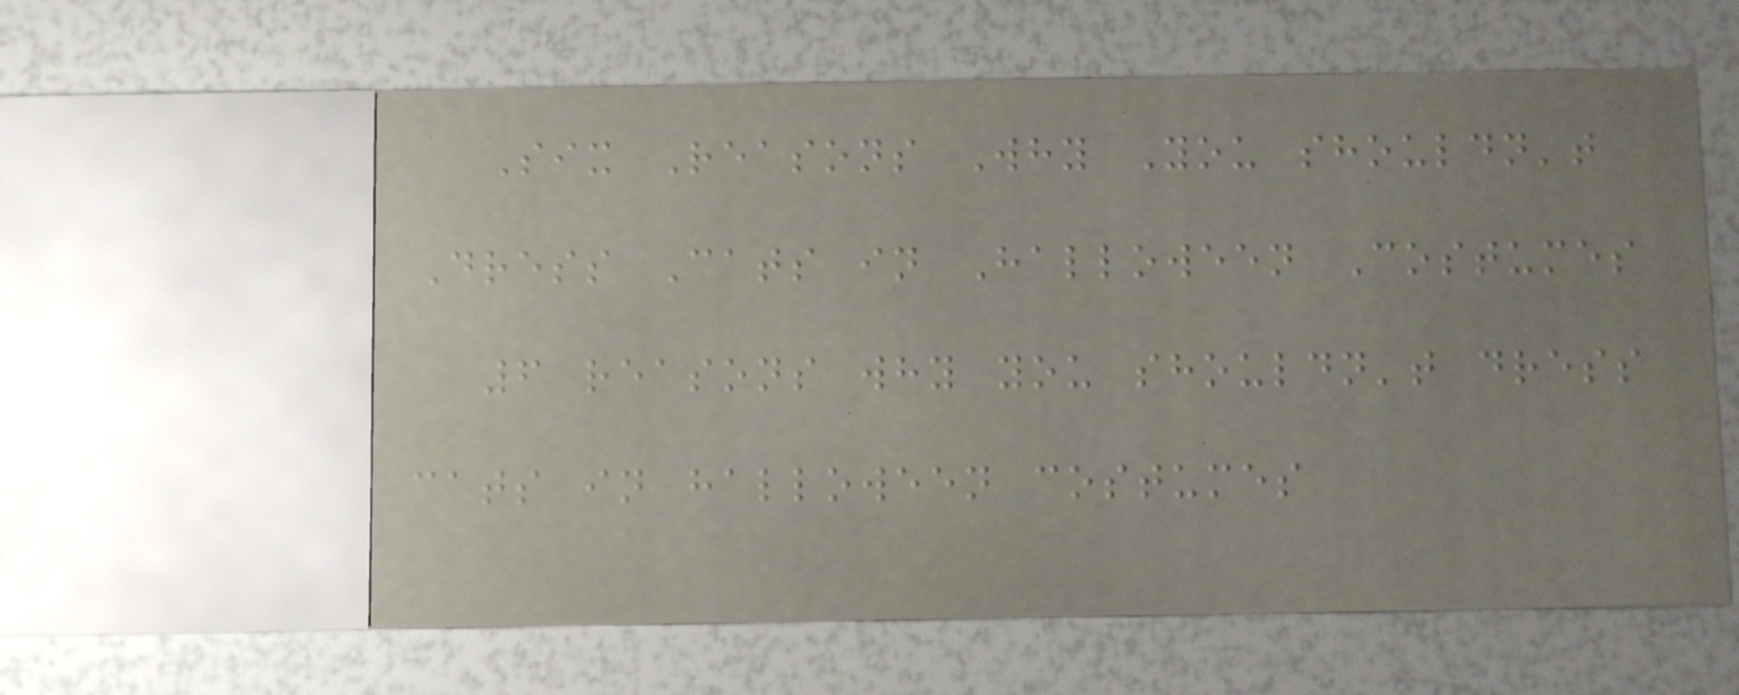Six Reasons Why You shouldn't
Dress Cats in Halloween Costumes
6 reasons why you shouldn't dress
cats in halloween costumes
